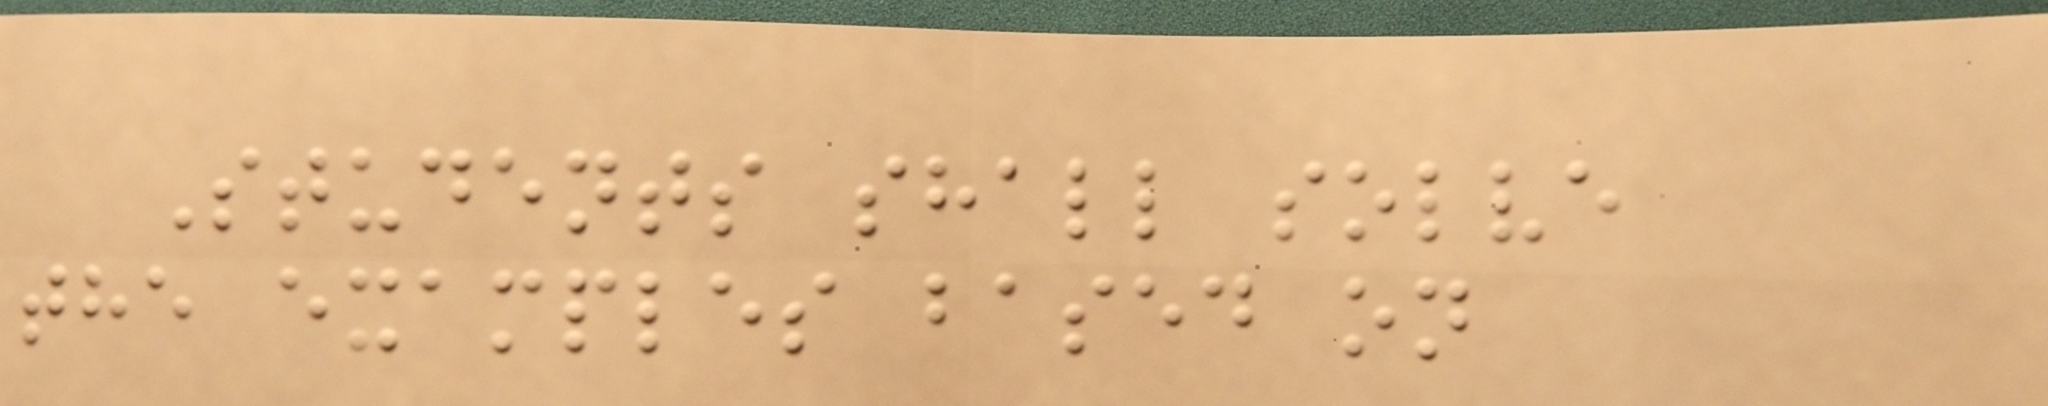Students shall solve
the examples based on
